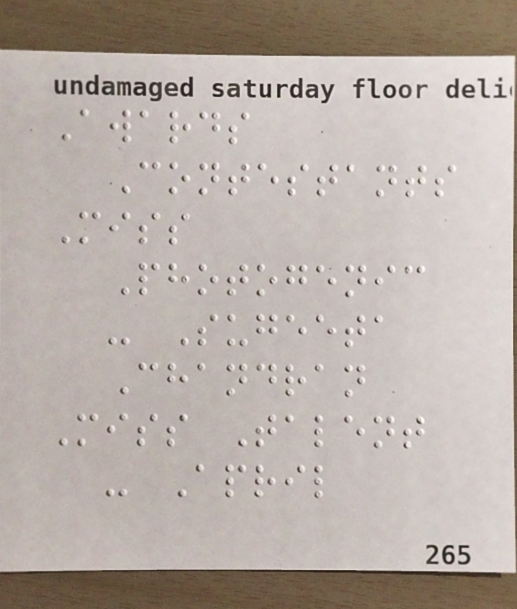Awards
Contestants
Miss
Photogenic
- Sugeeta
Chandran
Miss Talent
- April
